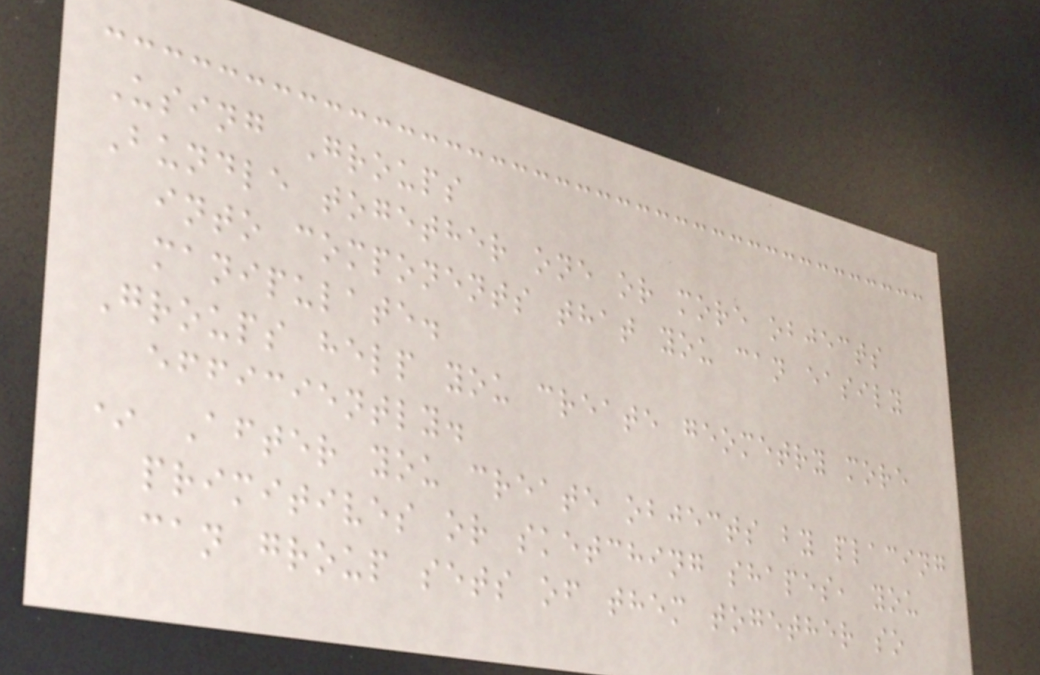Using Groups
Bundle together one or more objects
into components that you can easily
manipulate.
Groups help you create geometry more
efficiently.
* After you create objects by placing
primitives or sketching shapes, you
can group sets of them together so
